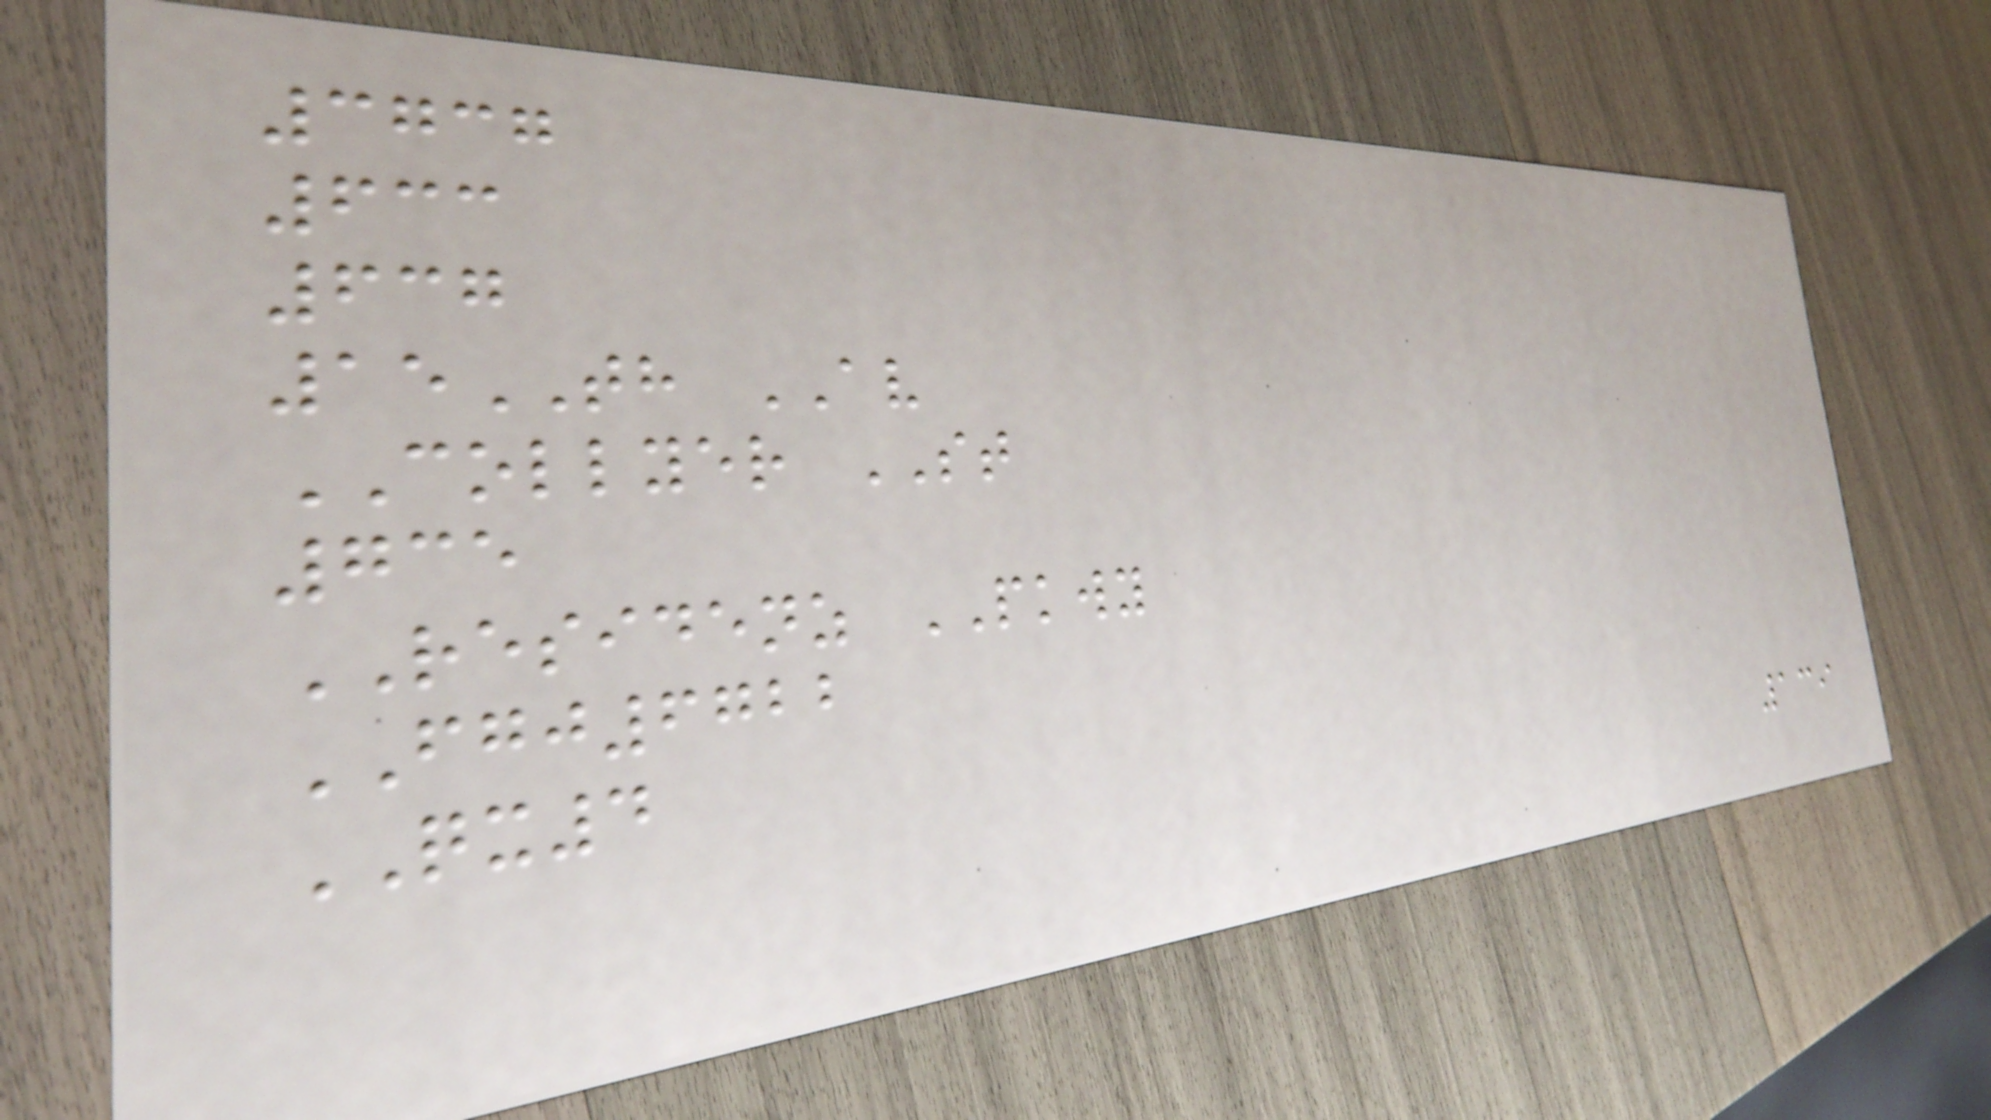3737
633
637
15TH AV
COLLYER ST
735
RESIDENZ PKWY
FGJ6722
QX4
139
